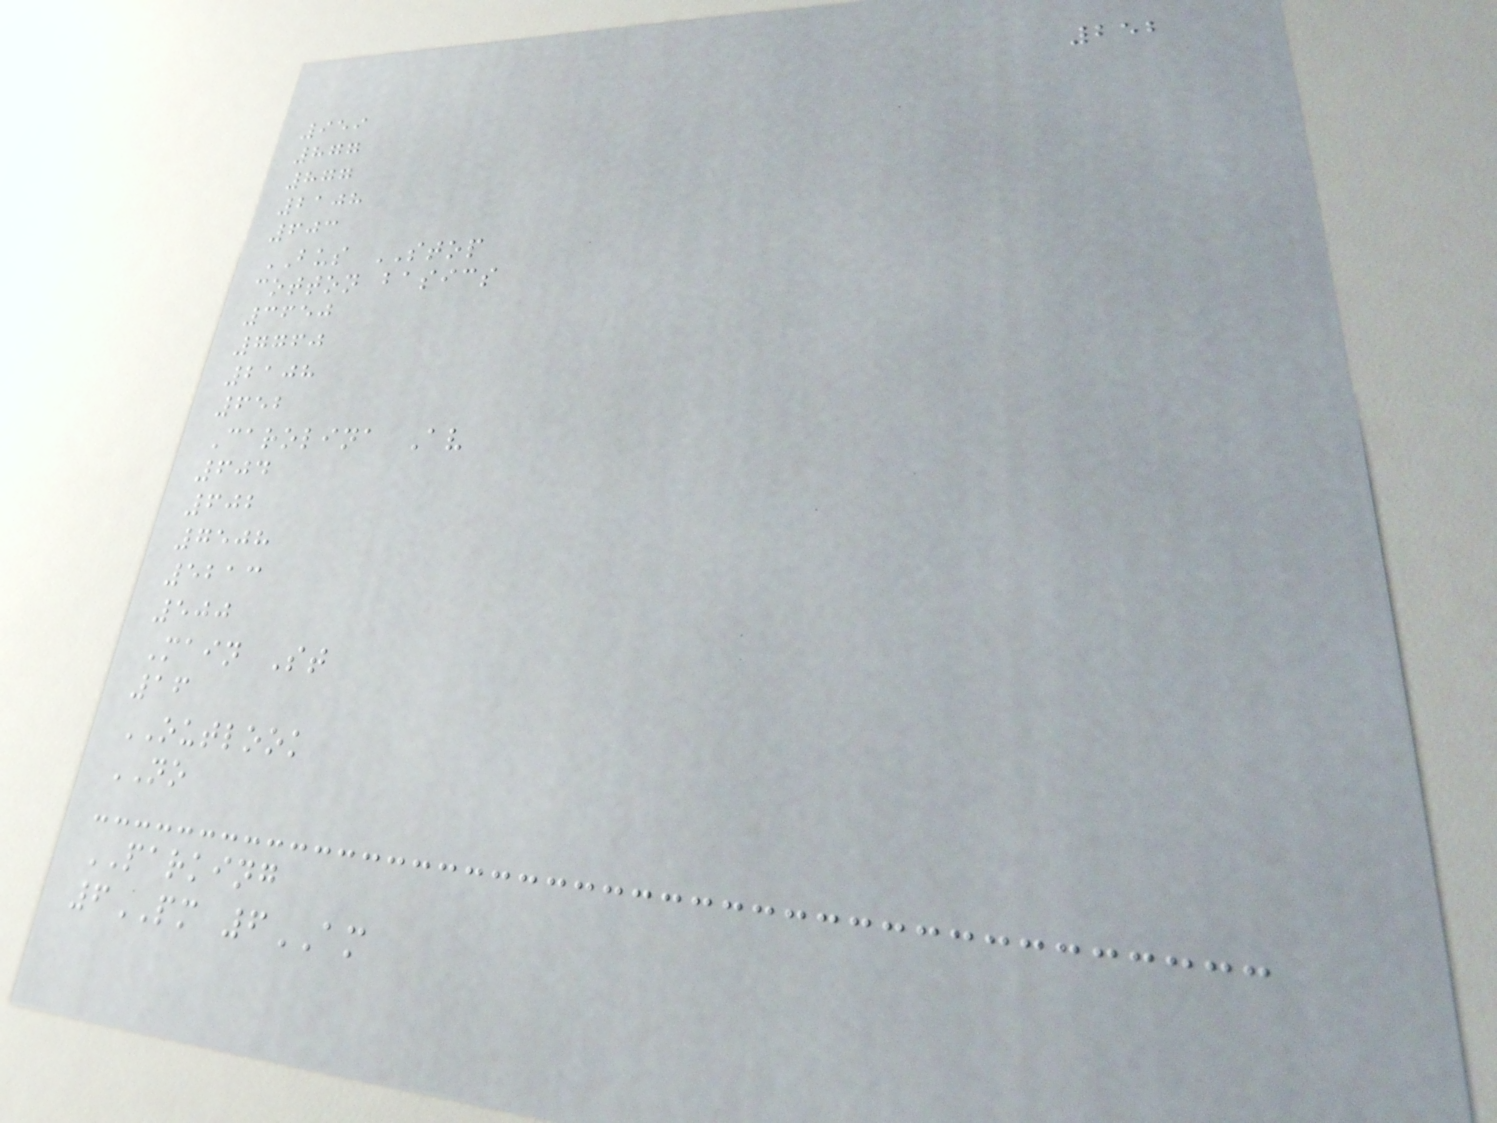252
959
877
877
2108
603
BUS STOP
cotton basics
3650
7760
2108
652
Carolina Av
604
602
7508
5213
500
Main St
16
OUTLOOK
NO
PARKING
6PM 6AM
